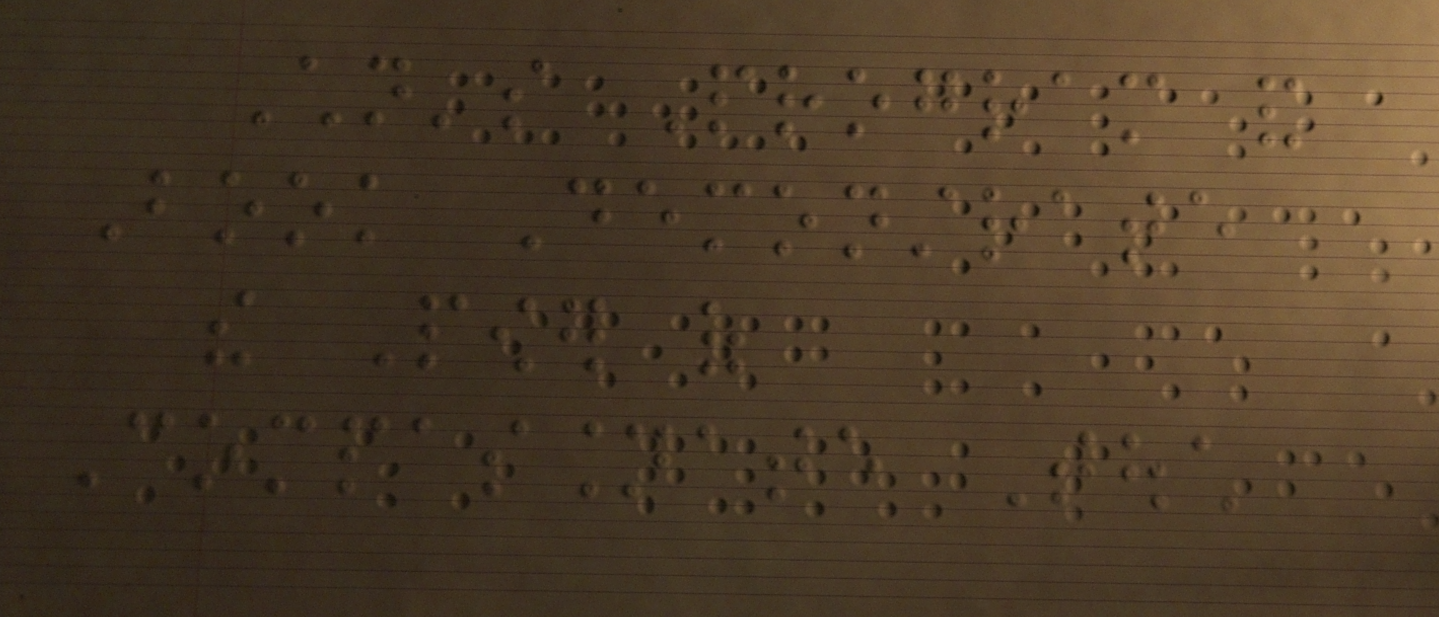Children's Program and
Book Demonstrate
the Power of
Compassionate Touch
